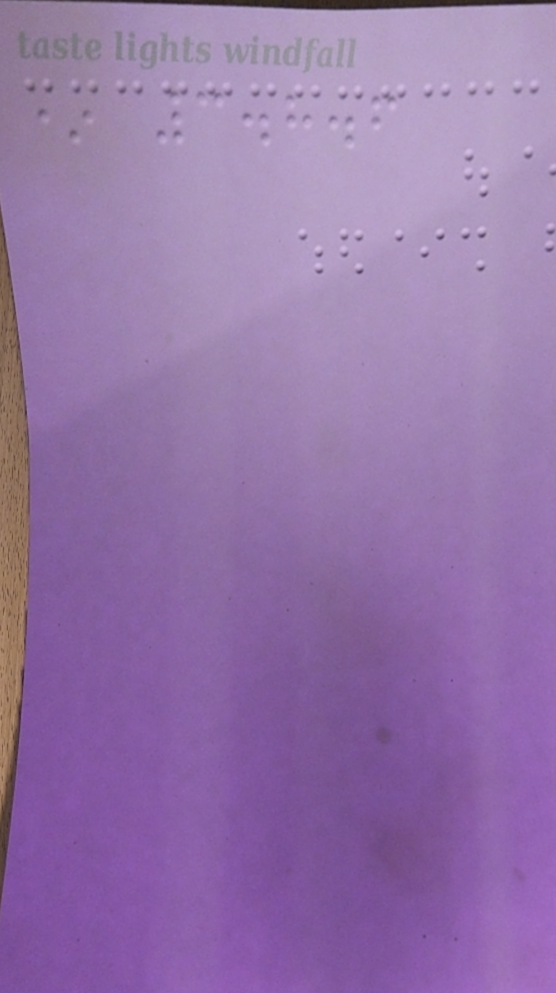* 3.8.6
